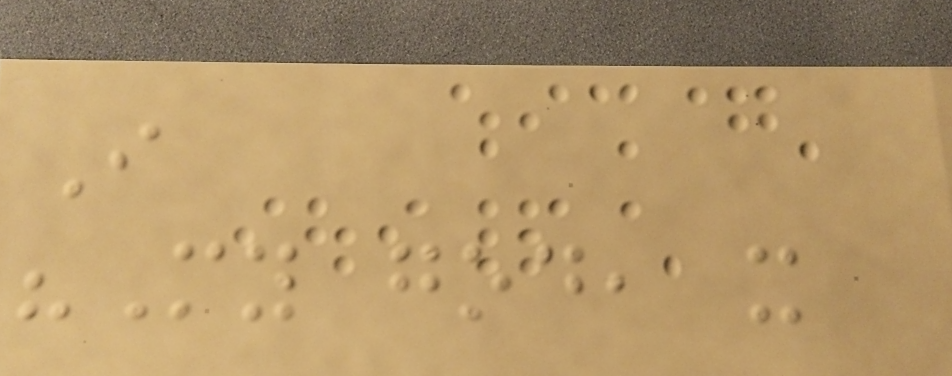I
"My god, it
